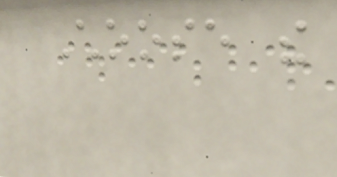Choose the
